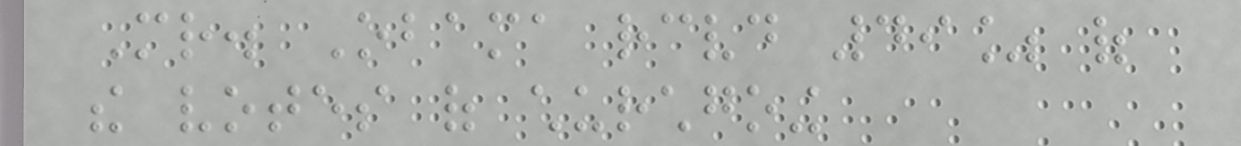Mr. Obama received 49% of
the votes of churchgoing
